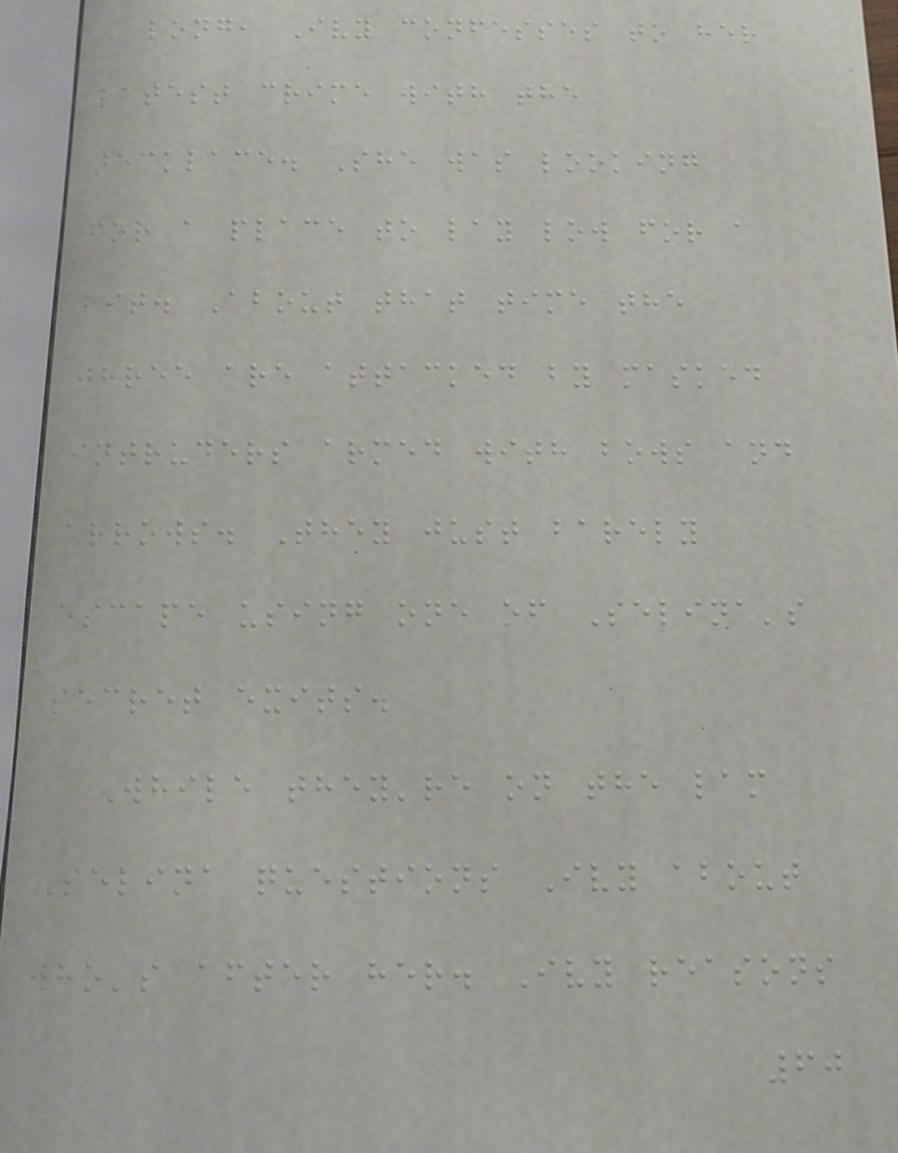long, Ivy confesses to her
latest crime with the
necklace. She was looking
for a place to lay low for a
bit. About that time the
three are attacked by masked
intruders armed with bows and
arrows. They just barely
escape using one of Selina's
secret exits.
While they're on the lam
Selina questions Ivy about
who's after her. Ivy reasons
60
